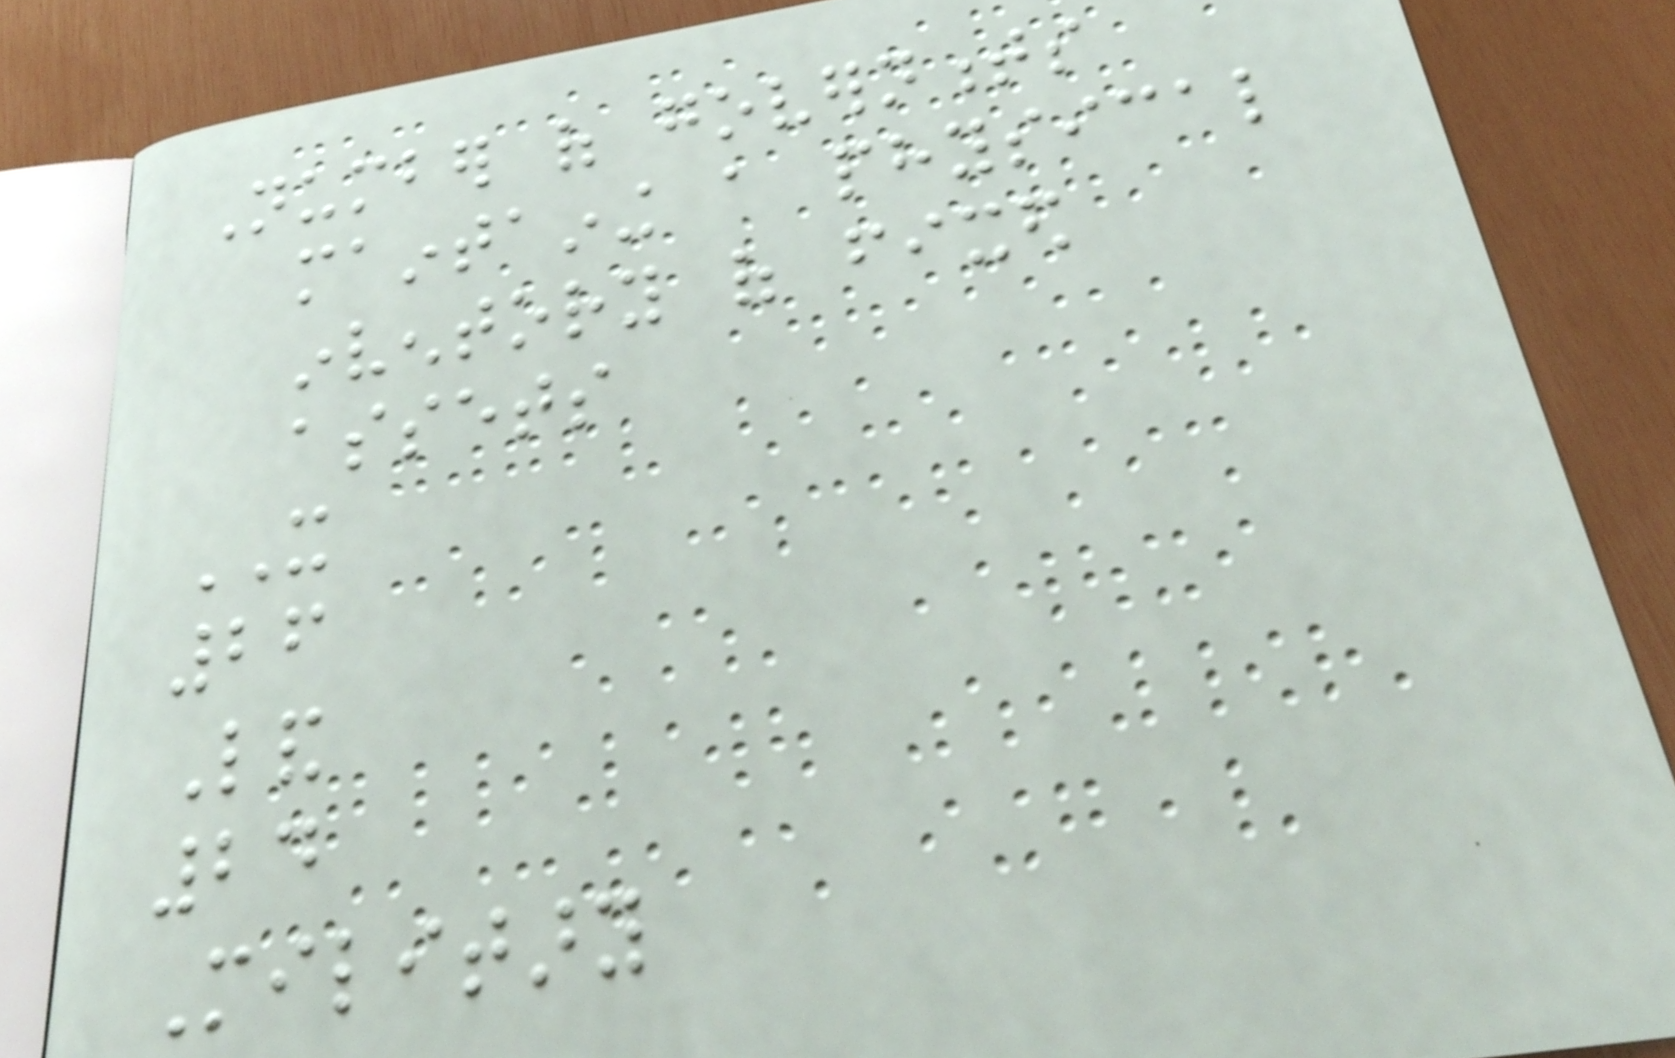Number of governments
maintaining a physical
inventory of fixed
assets
IT
26
Land
24
Military
